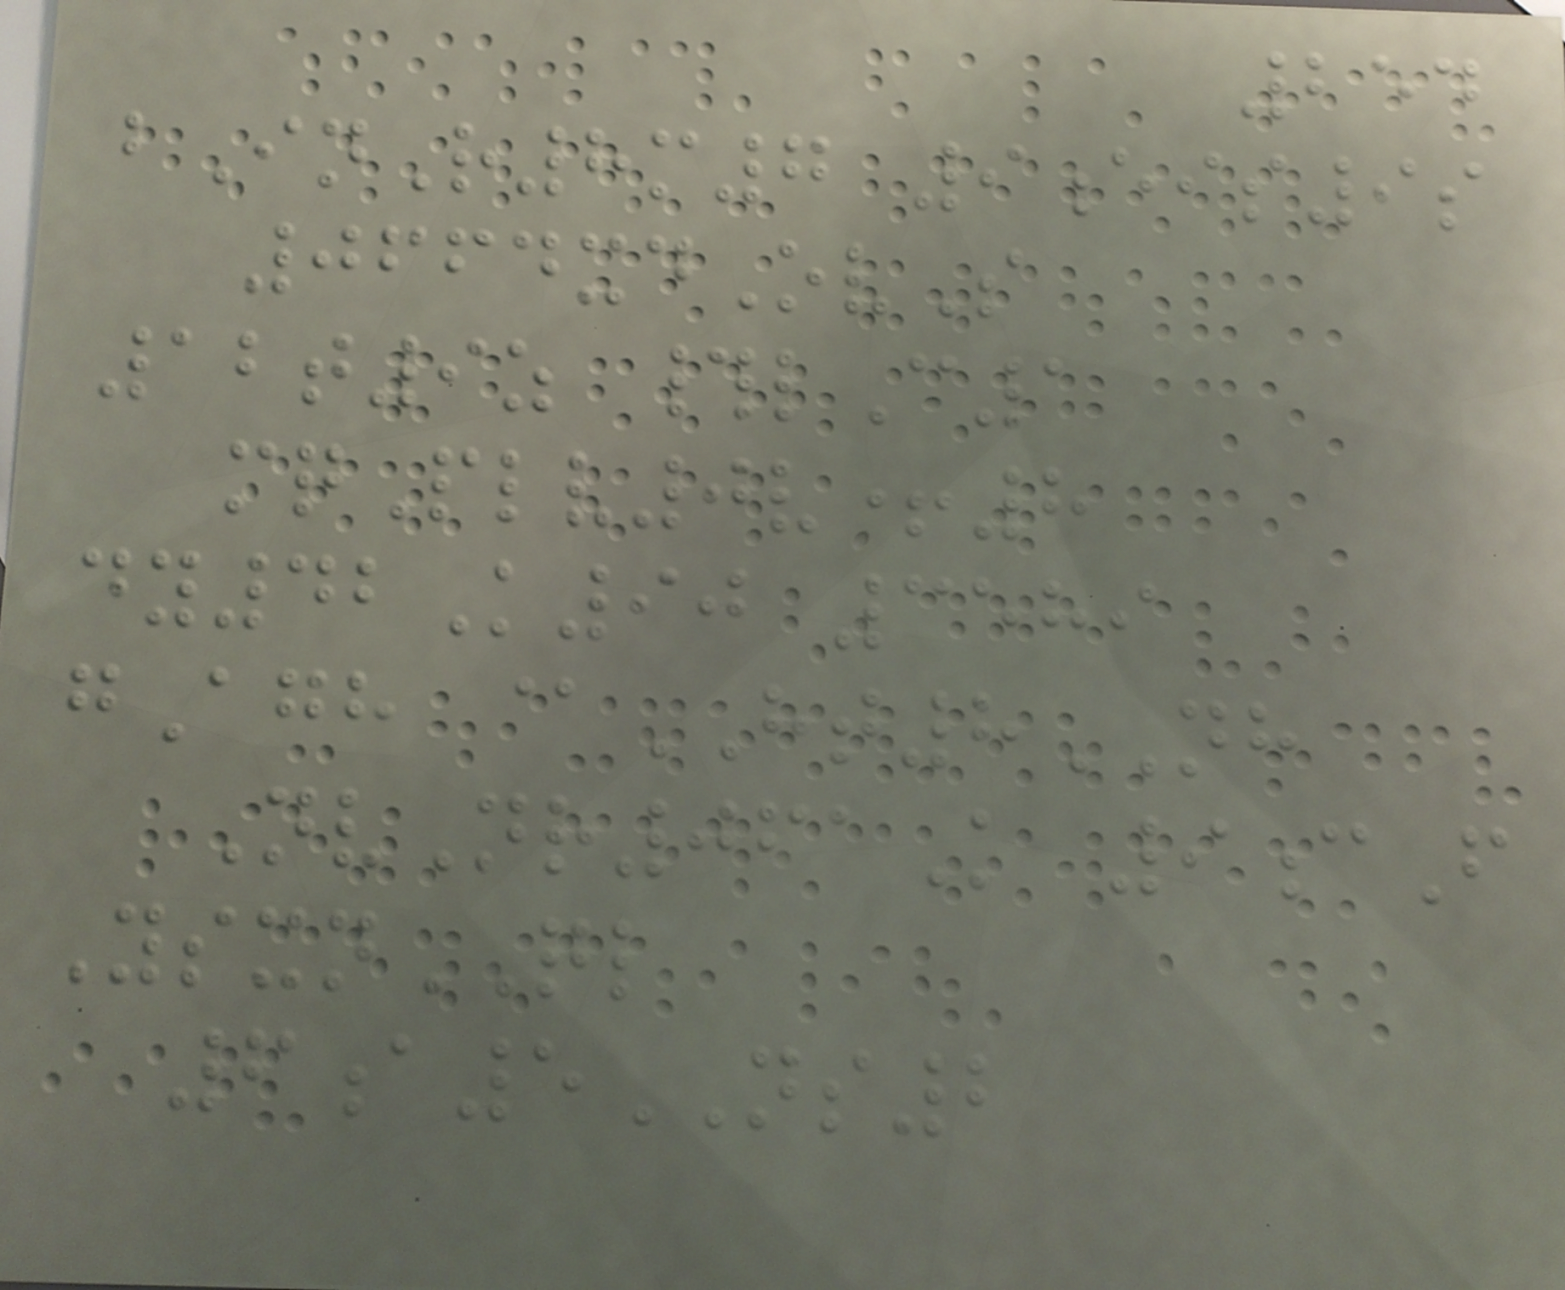254
bInR8m7 9eis9s
0664xdOvS
12t9z #lC1
mqPlv0v+8
dy42K90 3589
gAgh @HT8NH
NvNr061K 9cF
YsxnQL
6a5NS2
